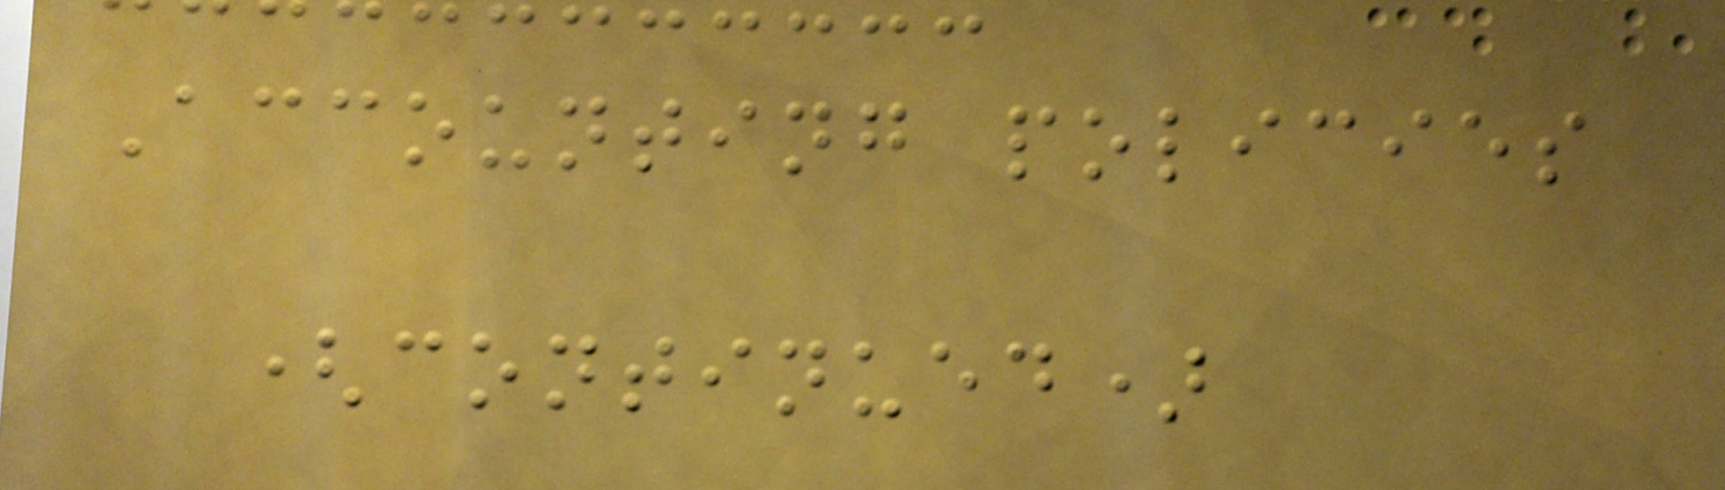Accounting policies
(continued)
